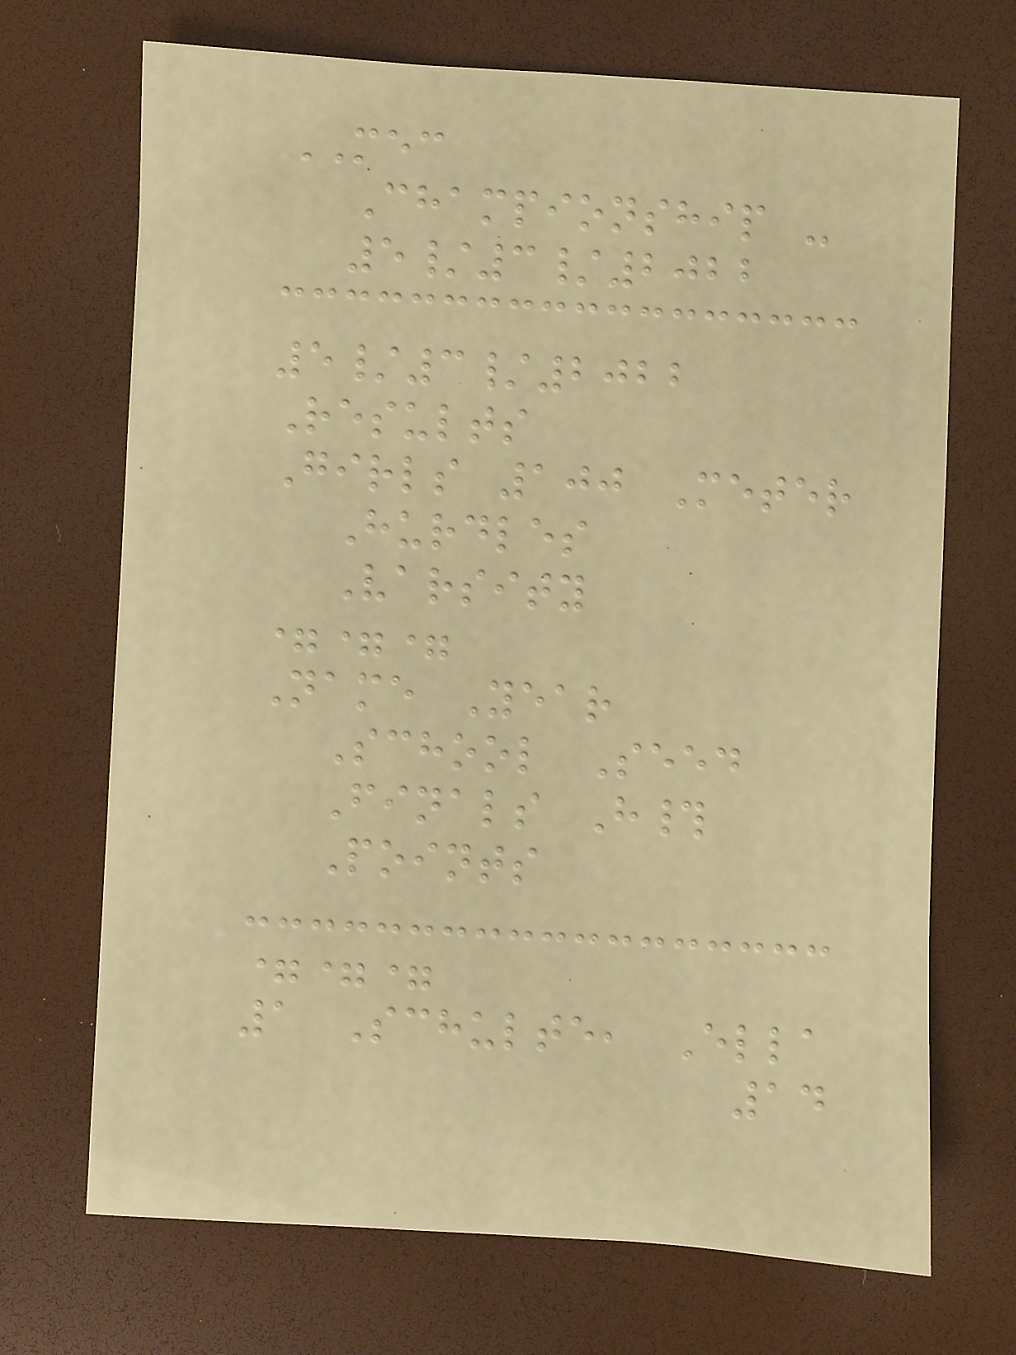MEC
Championship -
5/3/2022
5/3/2022
Results
Girls 100 Meter
Hurdles
Varsity
===
Name Year
School Seed
Finals H#
Points
===
1 Schulte, Ella
14
